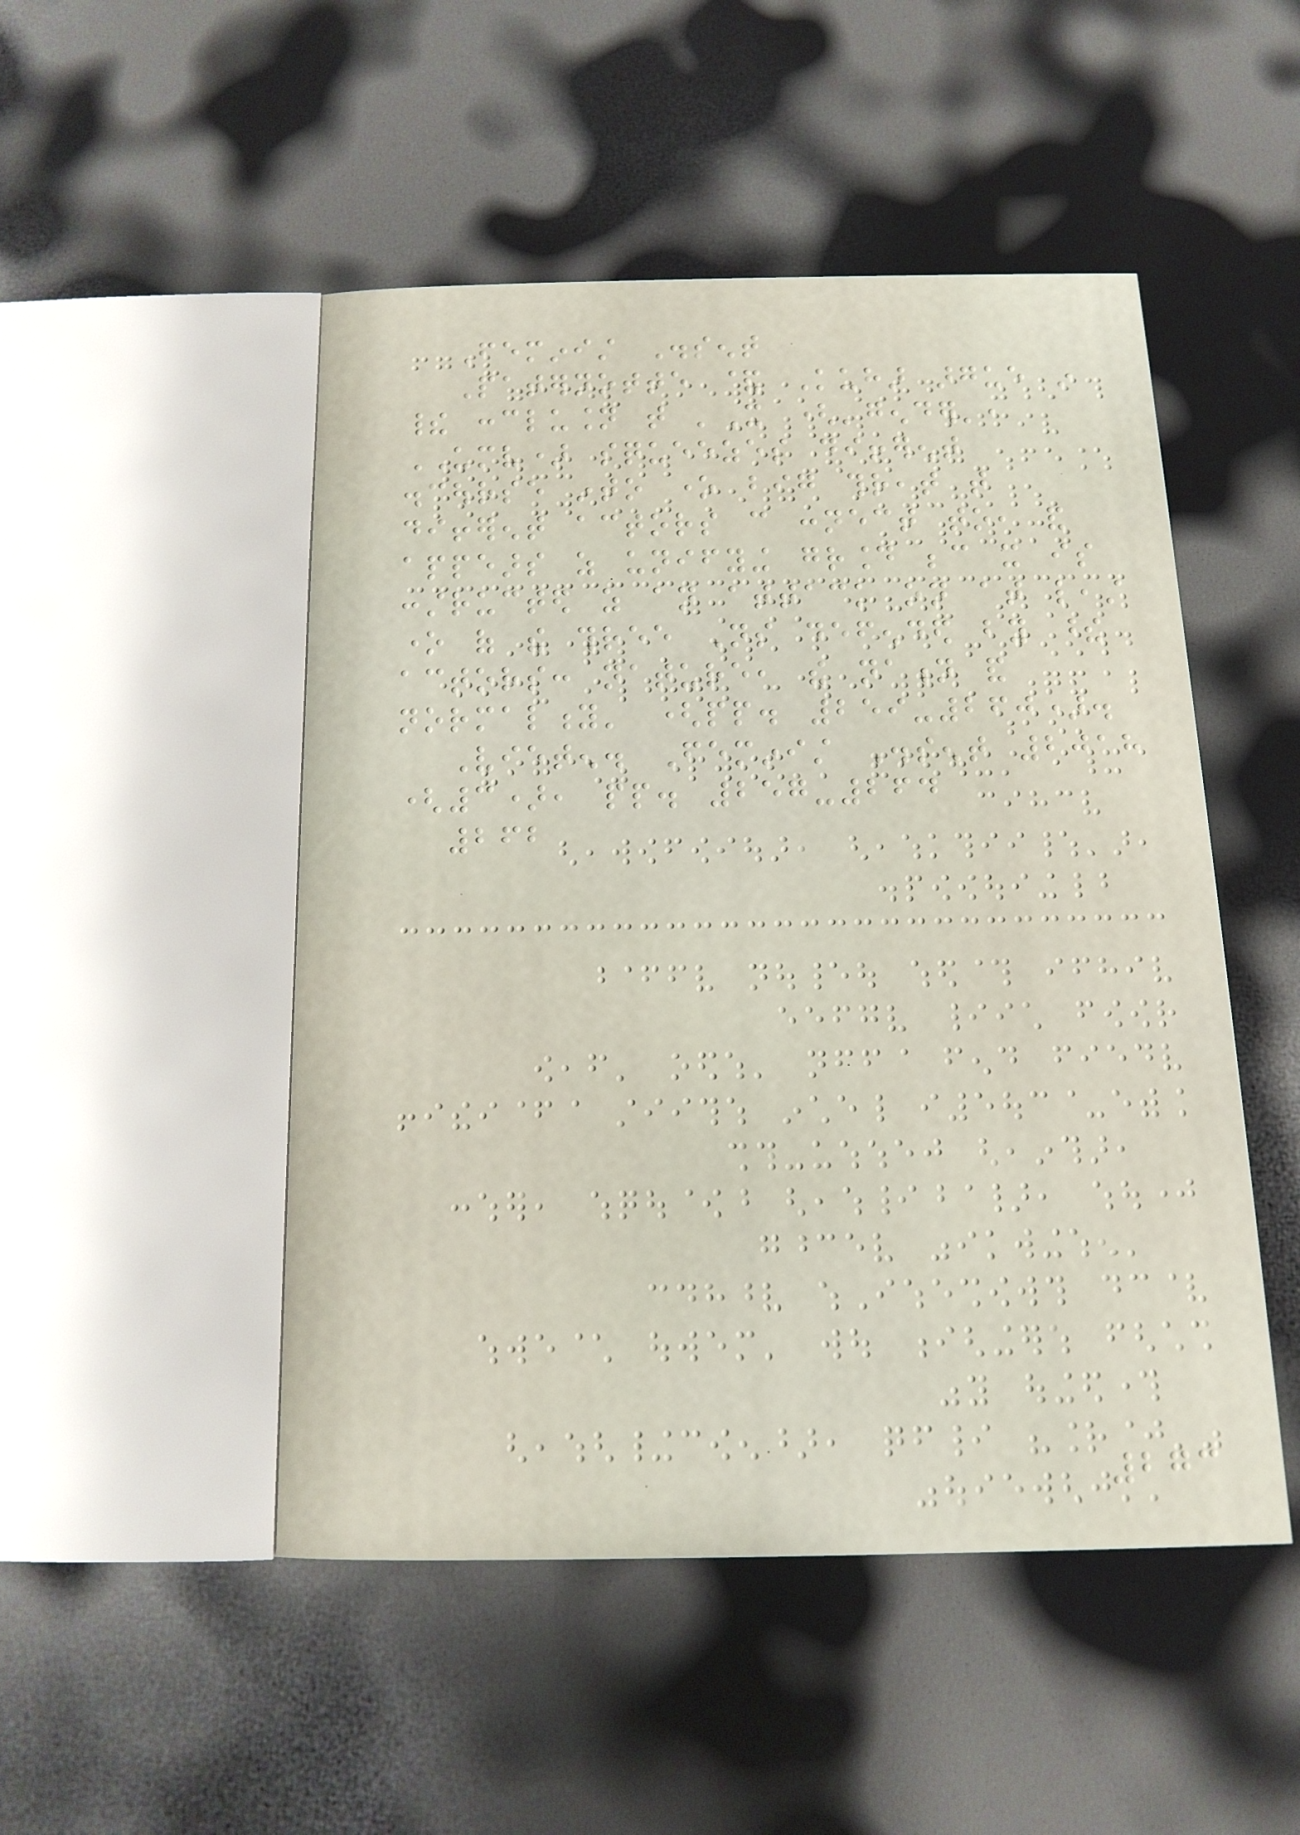Feminist Dissent
Paternotte & Kuhar argue in
their conclusion that 'It ('gender',
UMV) squeezes different
discourse into one big threat that
different actors can connect to, and
appears as unifying ground because it is
constructed as an attack on at least
one of the three Ns defended by these
actors: nature, the nation and
normality' (pp. 259-260).
Vieten. Feminist Dissent 2018
(3), pp. 257-264
262
273
